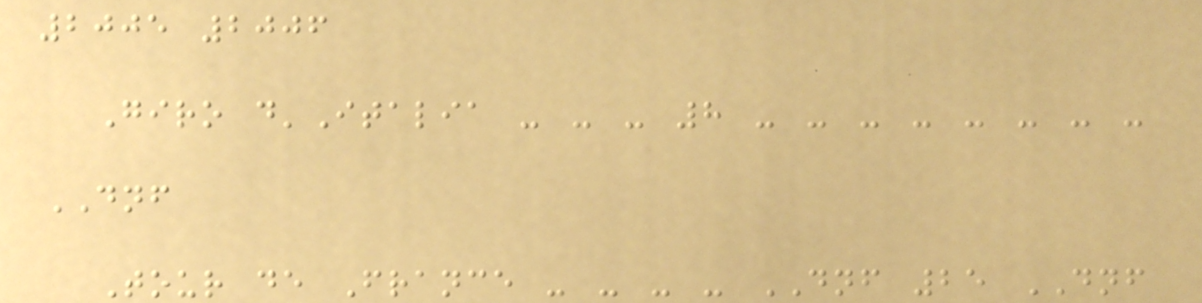2005 2006
Giro d'Italia - - - 8 - - - - - - - -
DNF
Tour de France - - - - DNF 25 DNF
